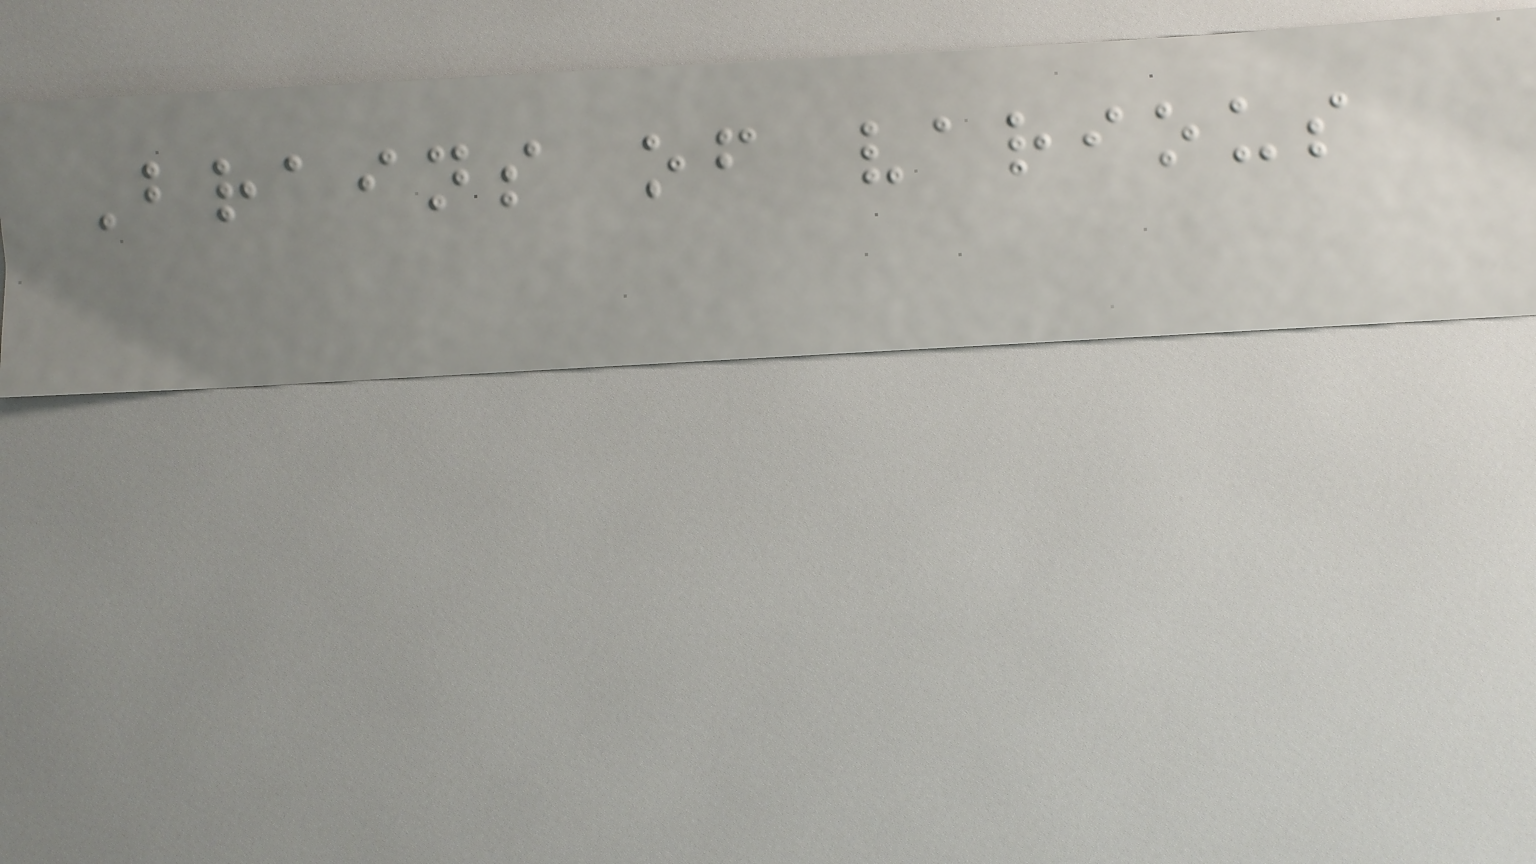Brains of various
